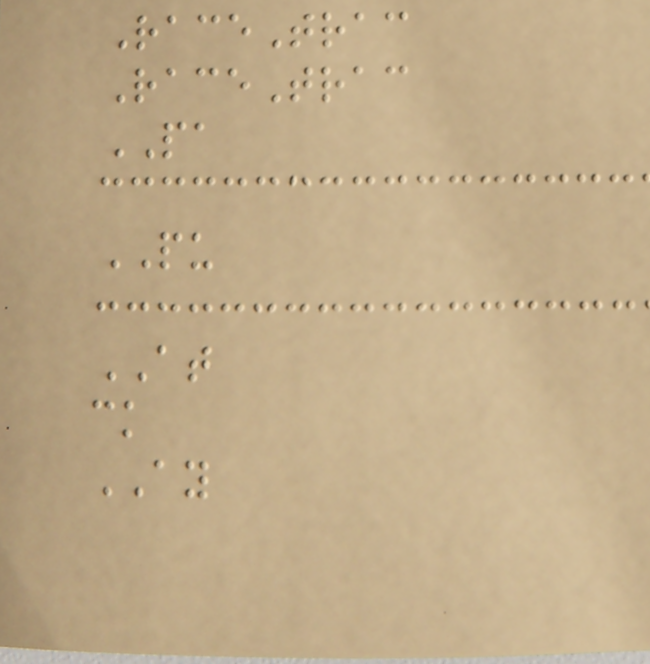RaceTrac
RaceTrac
PA
PU
AT
ck
AY
